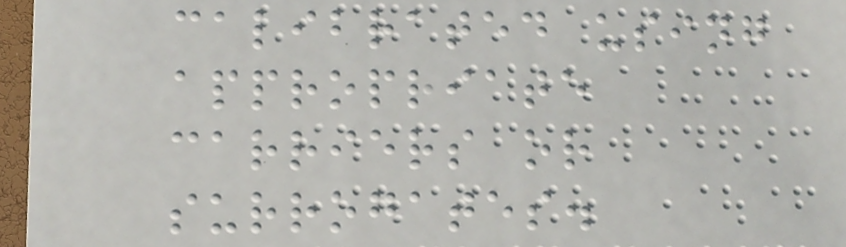calibrated using
appropriate
carriers or
surrogates.
